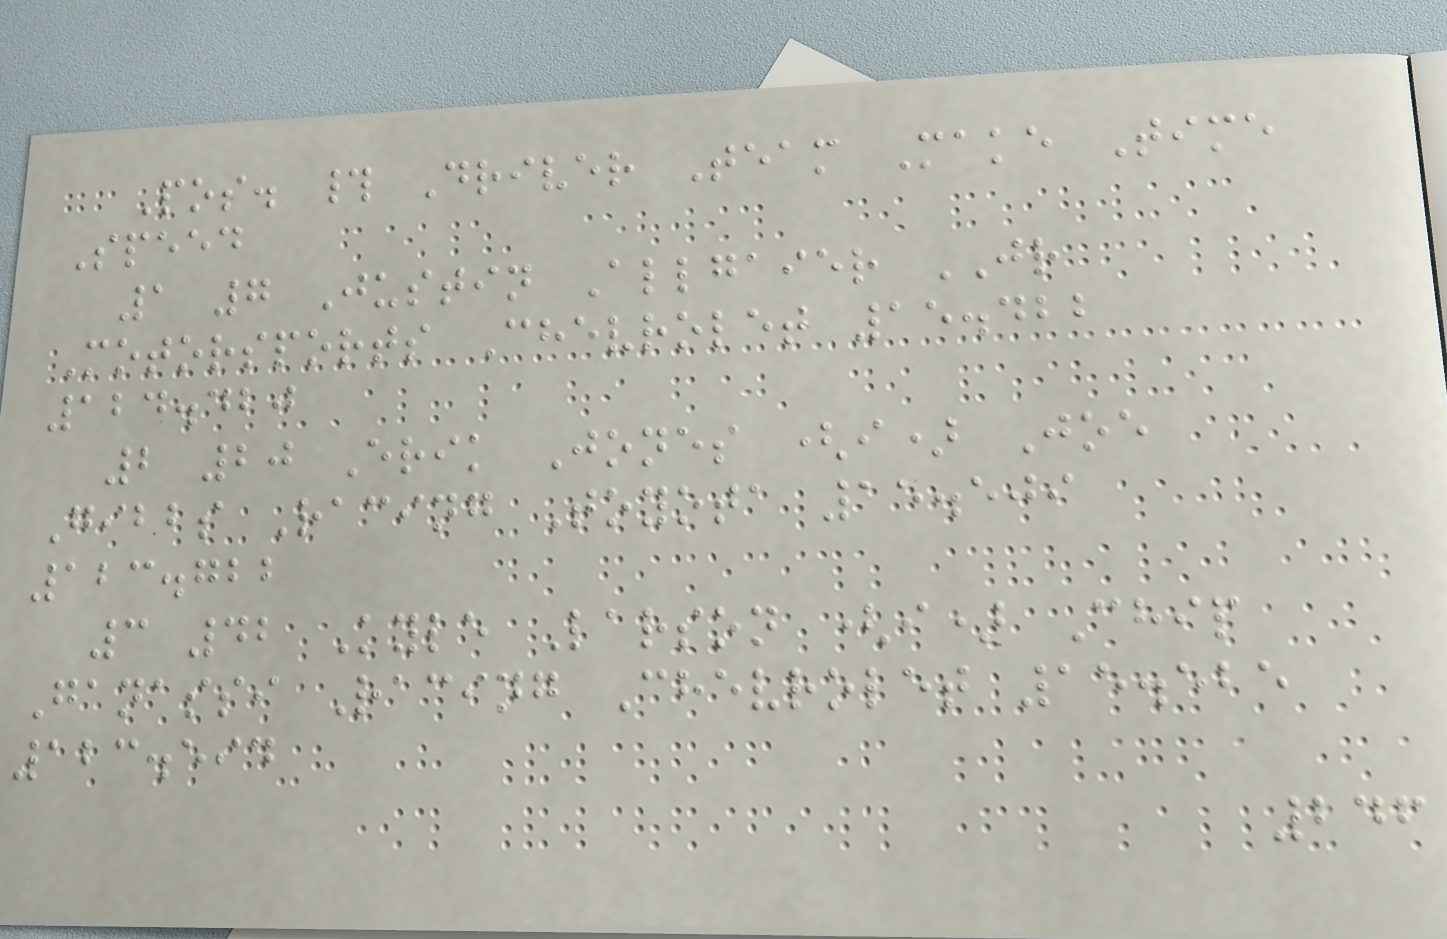Pos. # Driver Team Make Time
Speed
1 7 Justin Allgaier JR
Motorsports Chevrolet 15.422
124.420
2 20 Erik Jones (i) Joe
Gibbs Racing Toyota 15.509
123.722
3 42 Kyle Larson (i) Chip
Ganassi Racing Chevrolet 15.525
123.594
246
